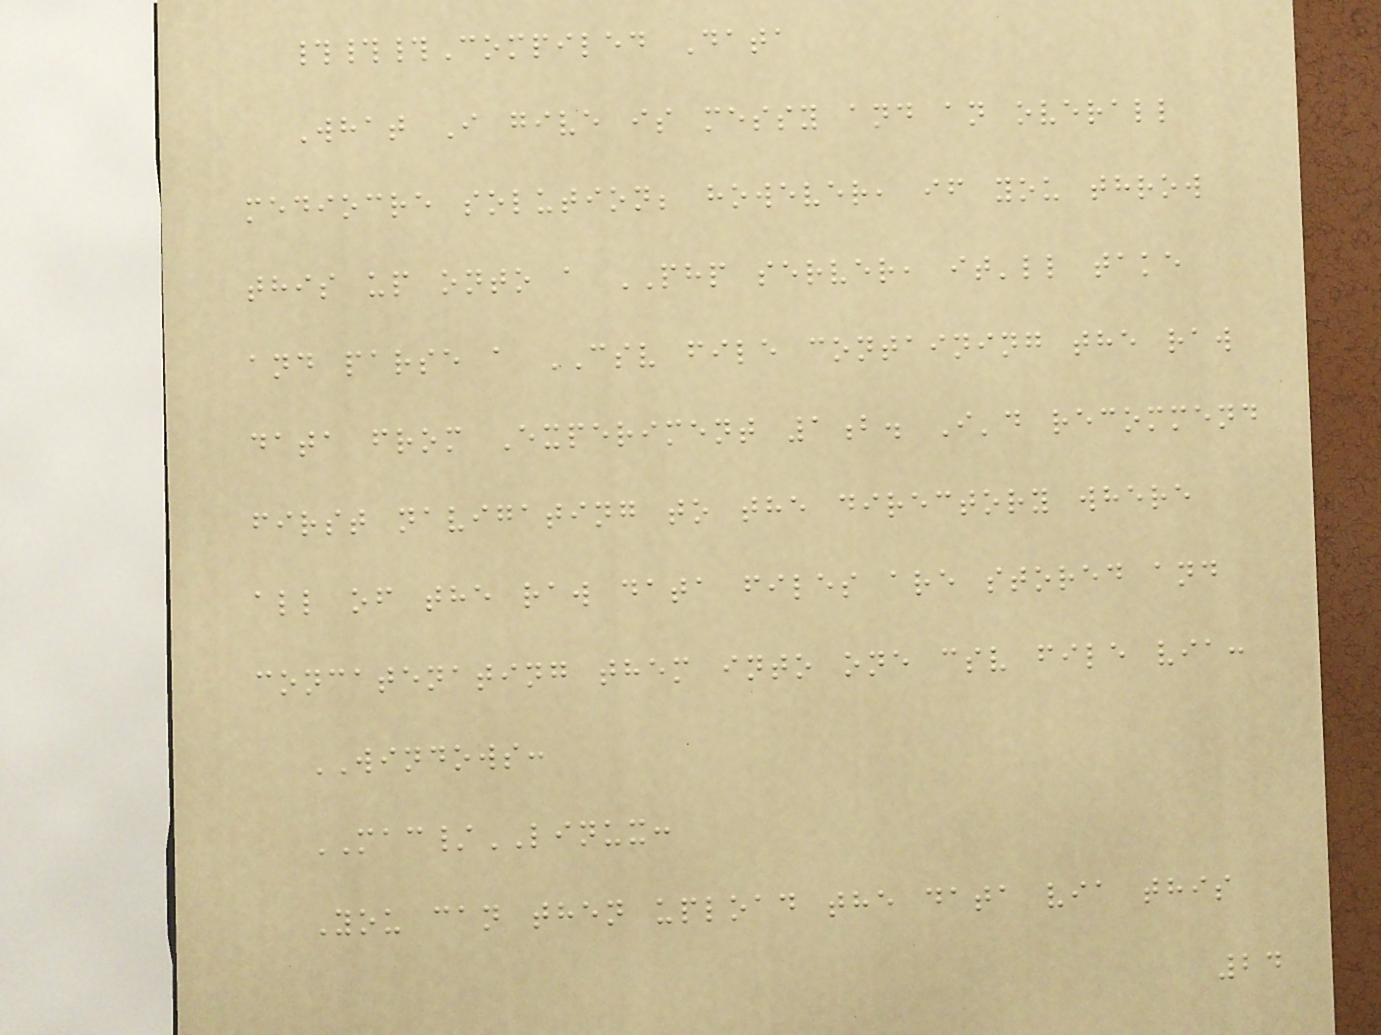###Compiled Data
What I give is messy and an overall
mediocre solution; however, if you throw
this up onto a PHP server, it'll take
and parse a CSV file containing the raw
data from Experiment 1b. I'd recommend
first navigating to the directory where
all of the raw data files are stored and
concatenating them into one csv file via:
WINDOWS:
MAC/LINUX:
You can then upload the data via this
24
